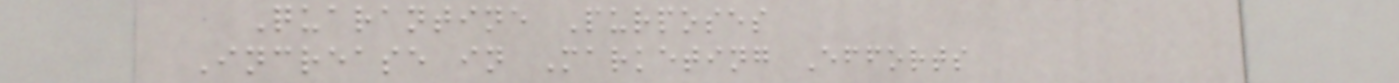Quarantine Purposes
Increase in Marketing Efforts
